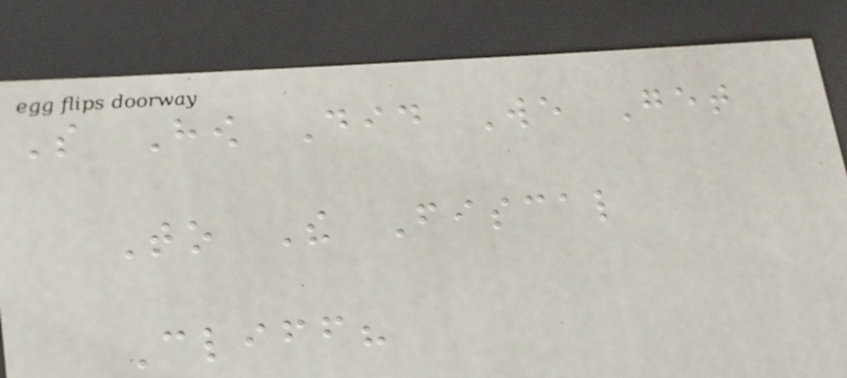So How Did We Get
To The Fiscal
Cliff?
